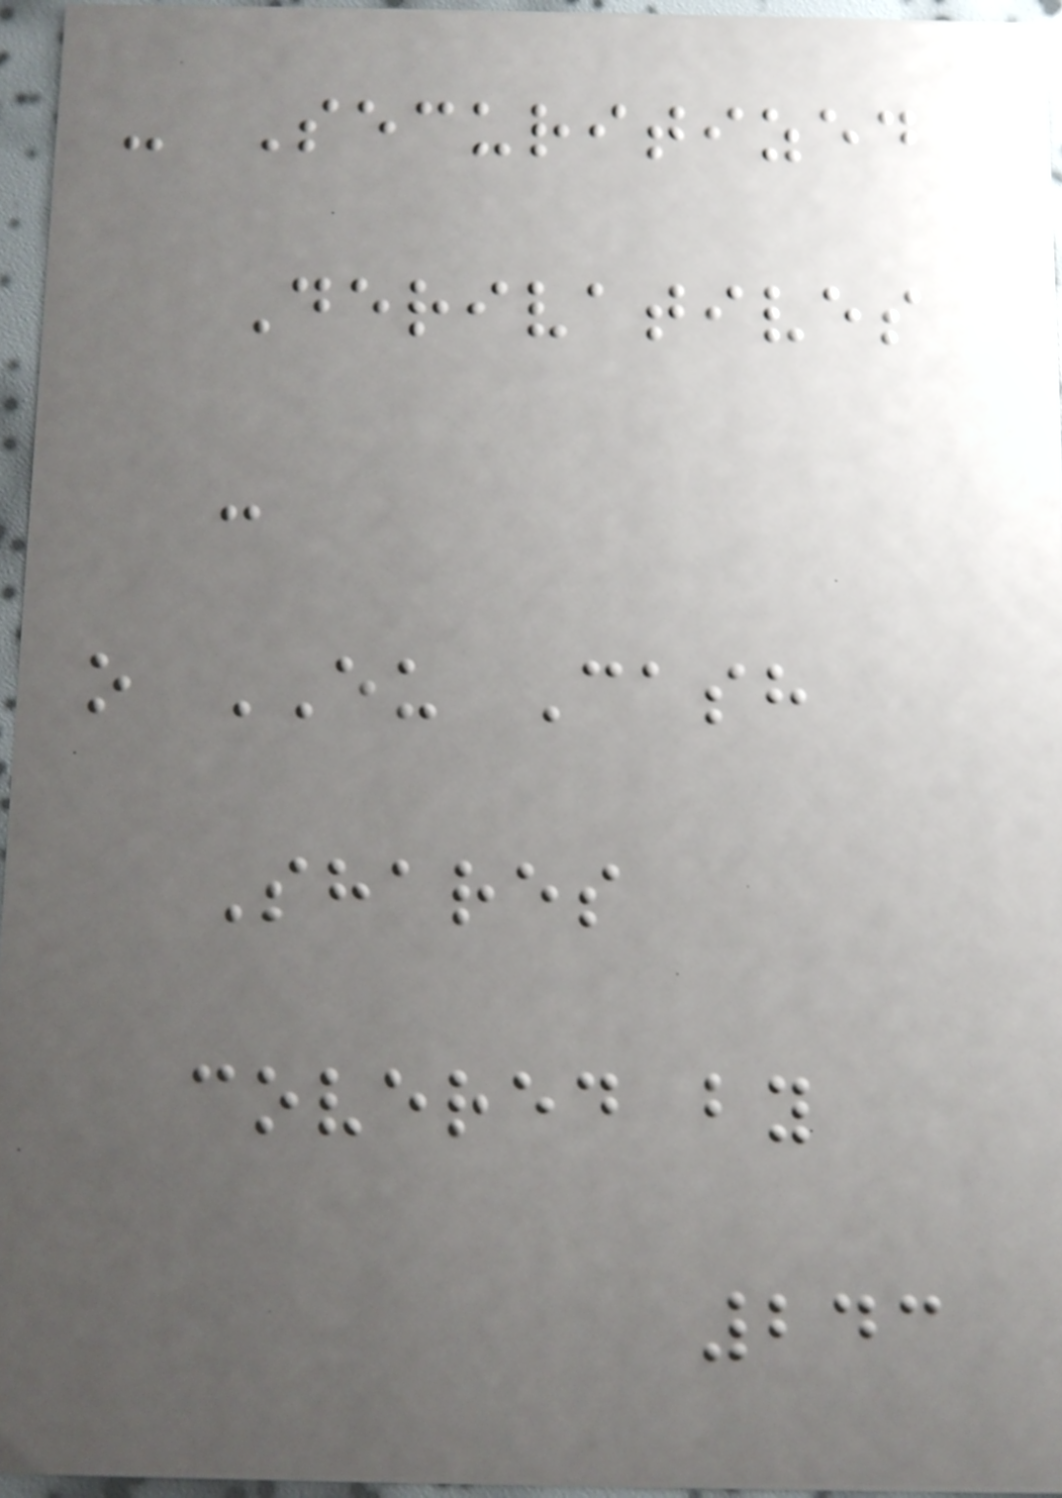- Securitized
Derivatives
-
o EU Cash
Shares
covered by
243
